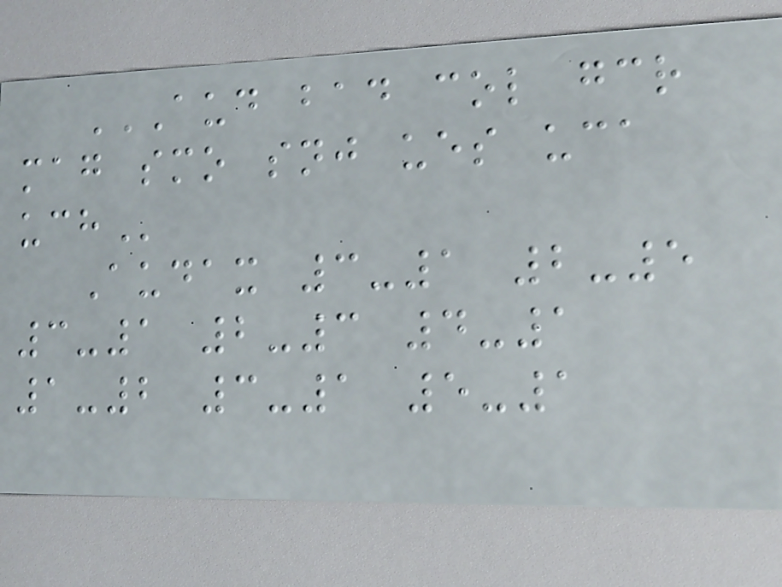AUD BAD COL GCR
MAG SMO SNJ UES UCA
UCH
Audax 3-1 2-5
3-1 2-3 4-1
1-2 3-1 5-1
